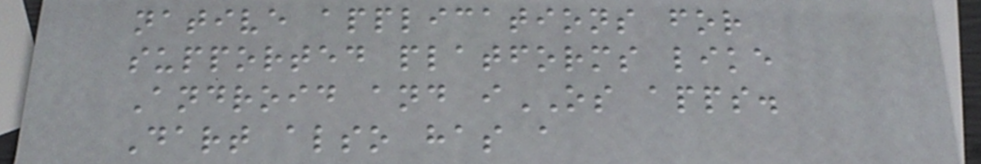native applications for
supported platforms like
Android and iOS apps.
Dart also has a
